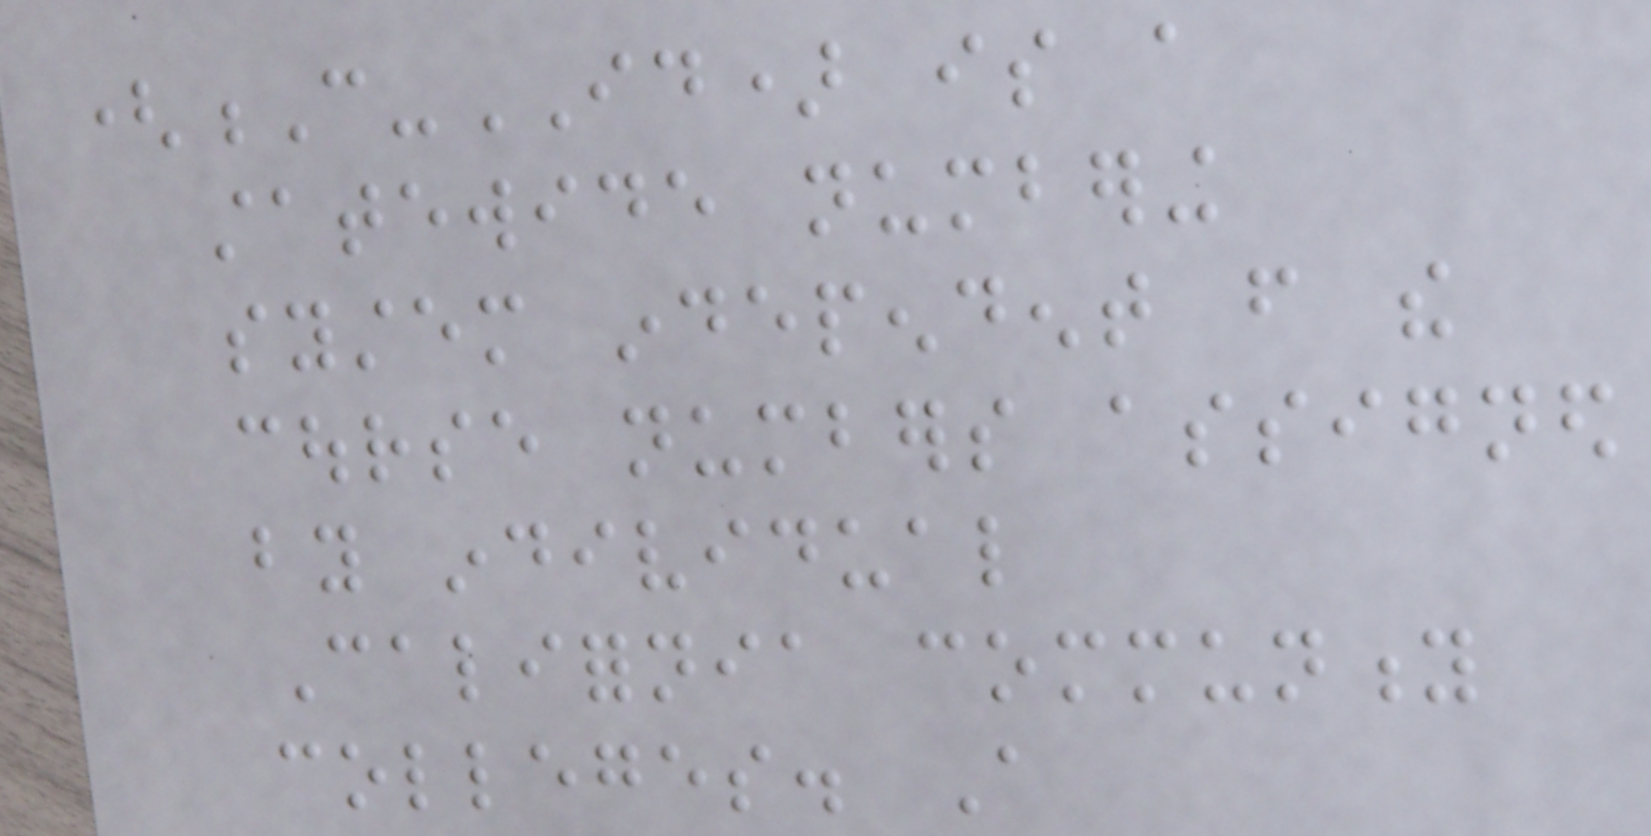(C-ID) is a
statewide numbering
system independent from the
course numbers assigned
by individual
California community
colleges. A
